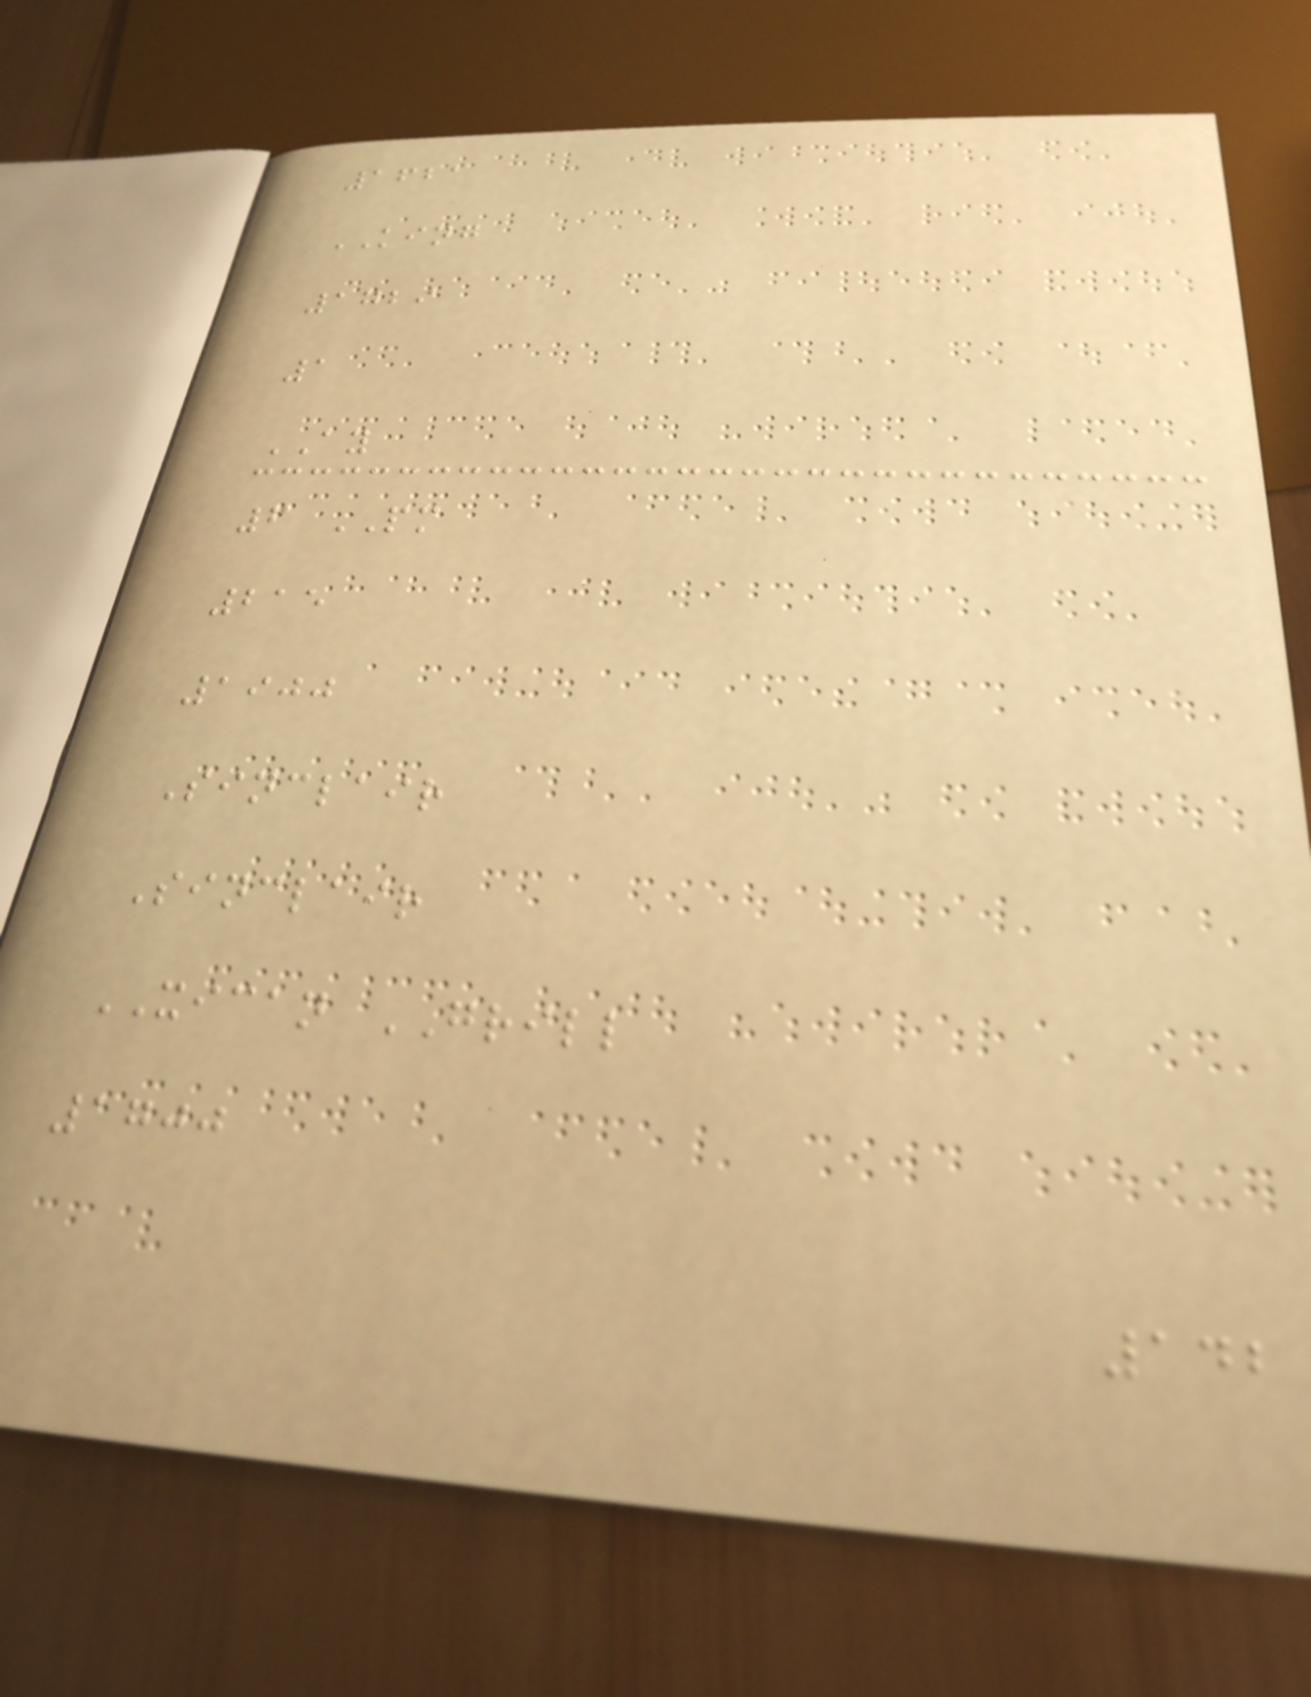1621
KING
1729
1
AY
6 PM
215
1900
Sinclair
Sinclair
XICAN GRILL
1700
142
